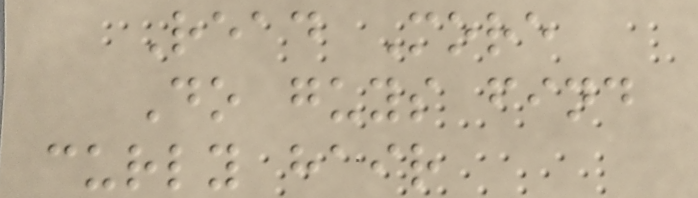Read More
Do guys find
curly hair
